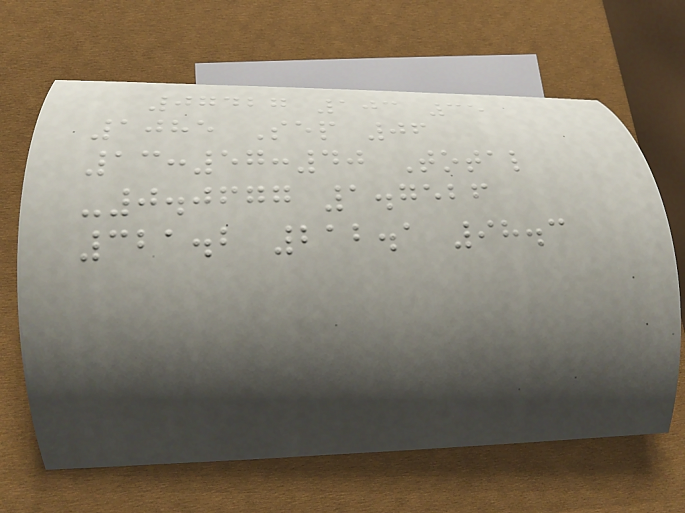07427 103 35
1085 Sep 06
13:57:40 Total
-0.0677 1.7526
321.2 212.1 98.3
